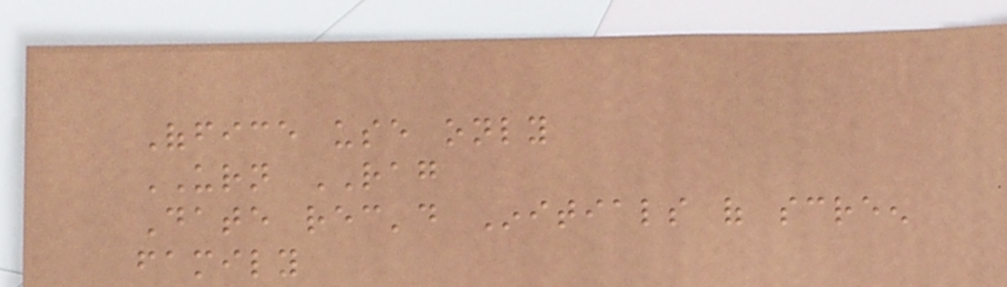Office use only
URN RAG
Date rec'd Initials of screen
family
